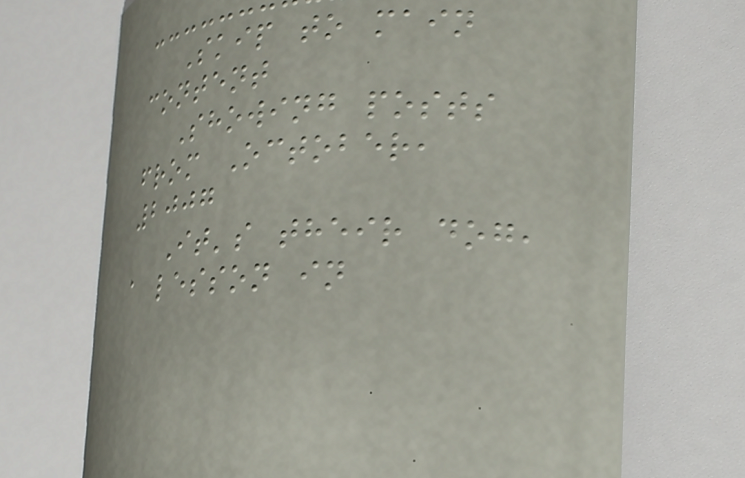Skip to main
content
Showing posts
from October,
2007
It's their dog,
a lesson in
